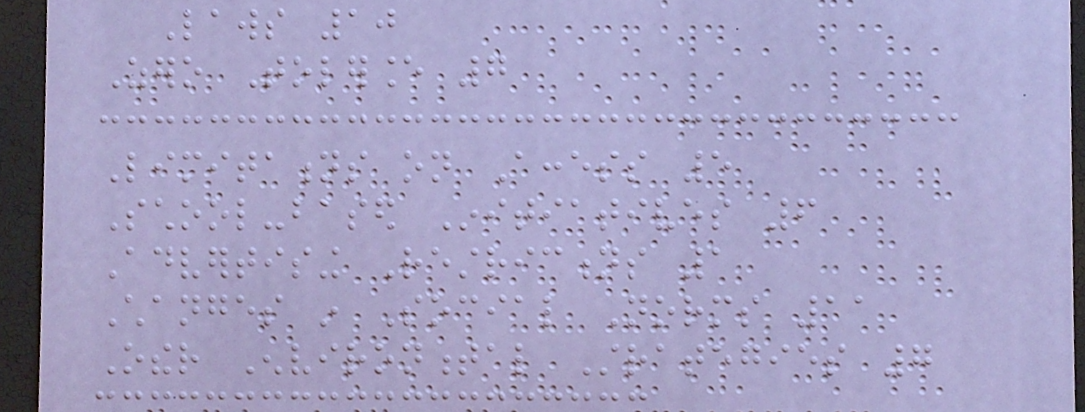Laws 10
Zero Tolerance 7
Limitations on Access 5
School-based Initiatives 6
Advertising Restrictions 1
Changes in Social Norms 11
Other Environmental Strategies 7
